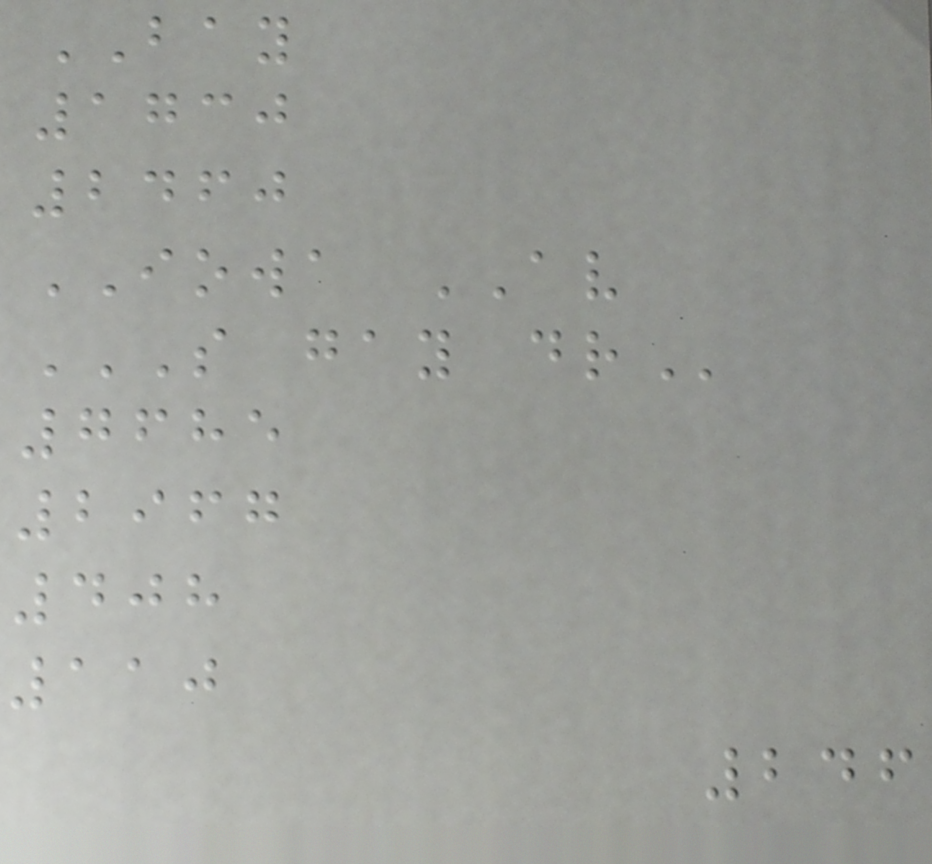BAY
1730
2460
IOWA AV
S GAY DR
7685
2967
408
110
246
